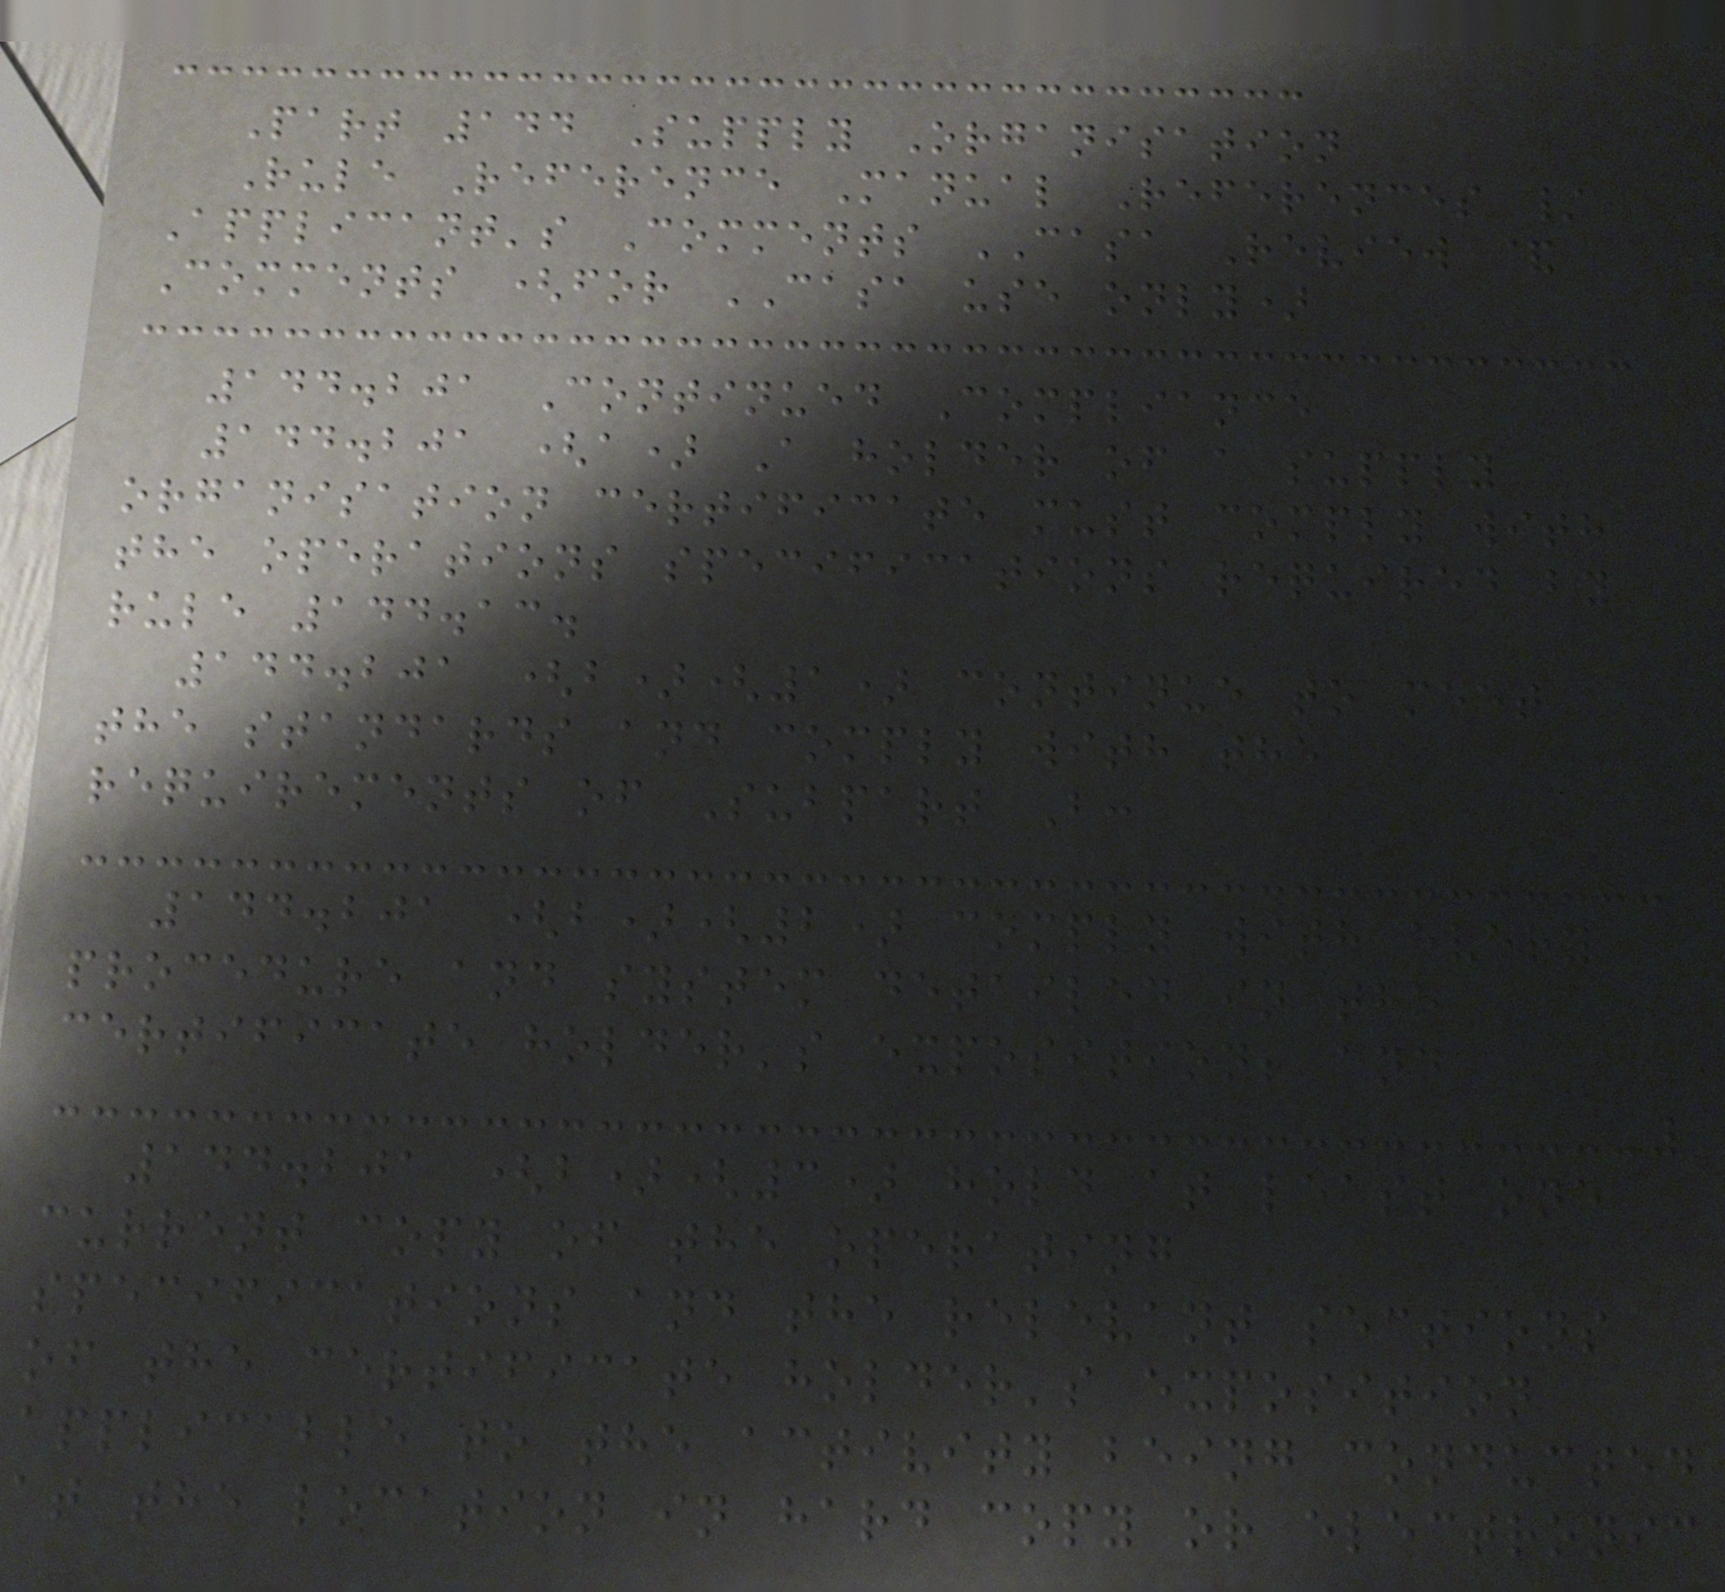Part 144 Supply Organisation
Rule Reference Manual References /
Applicant's Comments CASA Review &
Comments (for CASA use only)
144.201 Continued Compliance
144.201 (a) A holder of a supply
organisation certificate must comply with
the operations specifications required by
rule 144.13.
144.201 (b)(1) continue to meet
the standards and comply with the
requirements of Subpart B:
144.201 (b)(2) comply with every
procedure and system detailed in the
certificate holder's exposition; and
144.201 (b)(3) hold at least one
current copy of the operating
specifications and the relevant sections
of the certificate holder's exposition
applicable to the activity being conducted
at the location in hard copy or electronic
